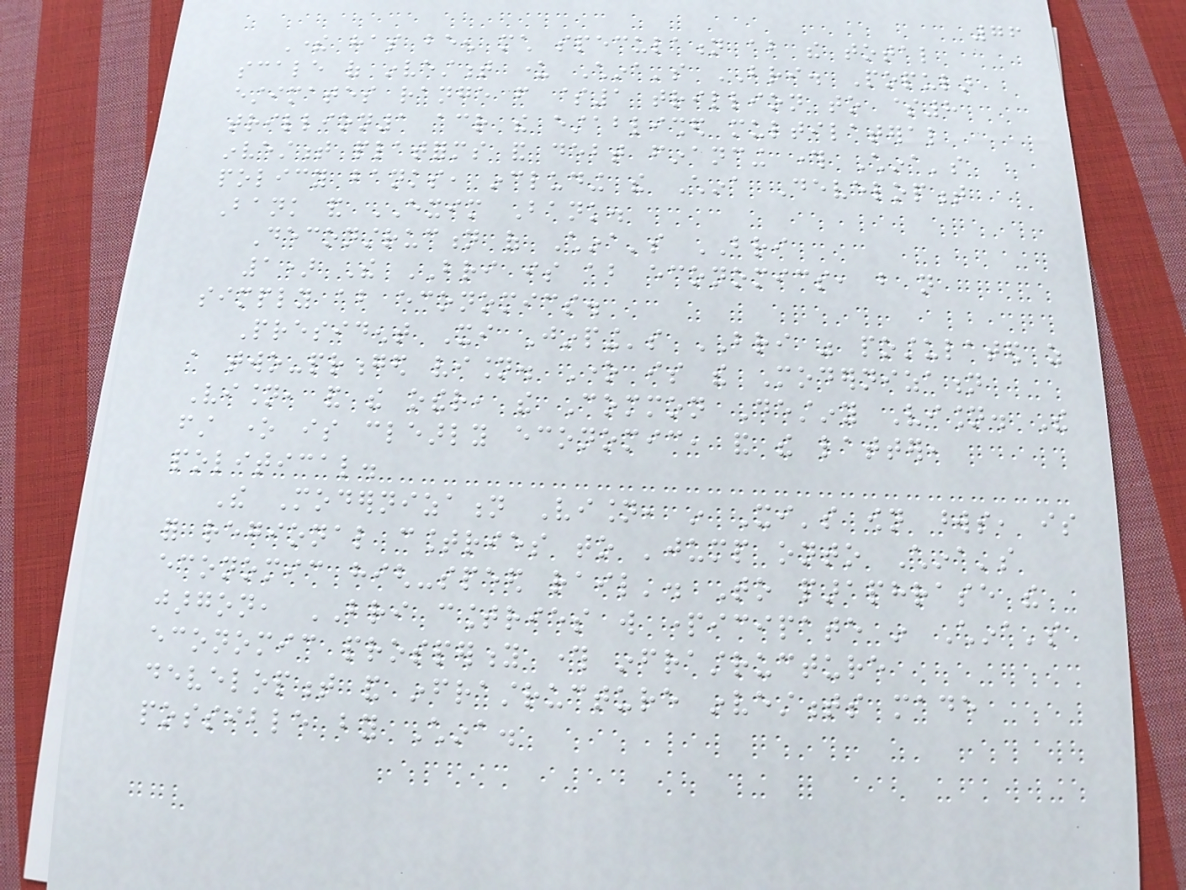76
There has been much speculation about the total
scale of investment under China's BRI. Popular
estimates range from $1 trillion to $8
trillion1 across the established multilateral
investment platforms and debt financing through China's
policy banks, including the China Development
Bank and EXIM Bank.
Deconstruction of China's BRI
1) The BRI is about economics, but not
simply about economics.
President Xi Jinping's BRI was postulated as
a two-pronged vision. One is the Modernization
Vision, and the other, the Common Destiny Vision. The
first one is clearly economic, and the latter,
political.
The Modernization Vision, in Xi's own words, is
for regional countries to 'jump onto China's
economic high-speed rail'. To paraphrase the
jargon, BRI countries will participate in China's
economic prosperity through infrastructure
development and infrastructure investments made
possible by China.
